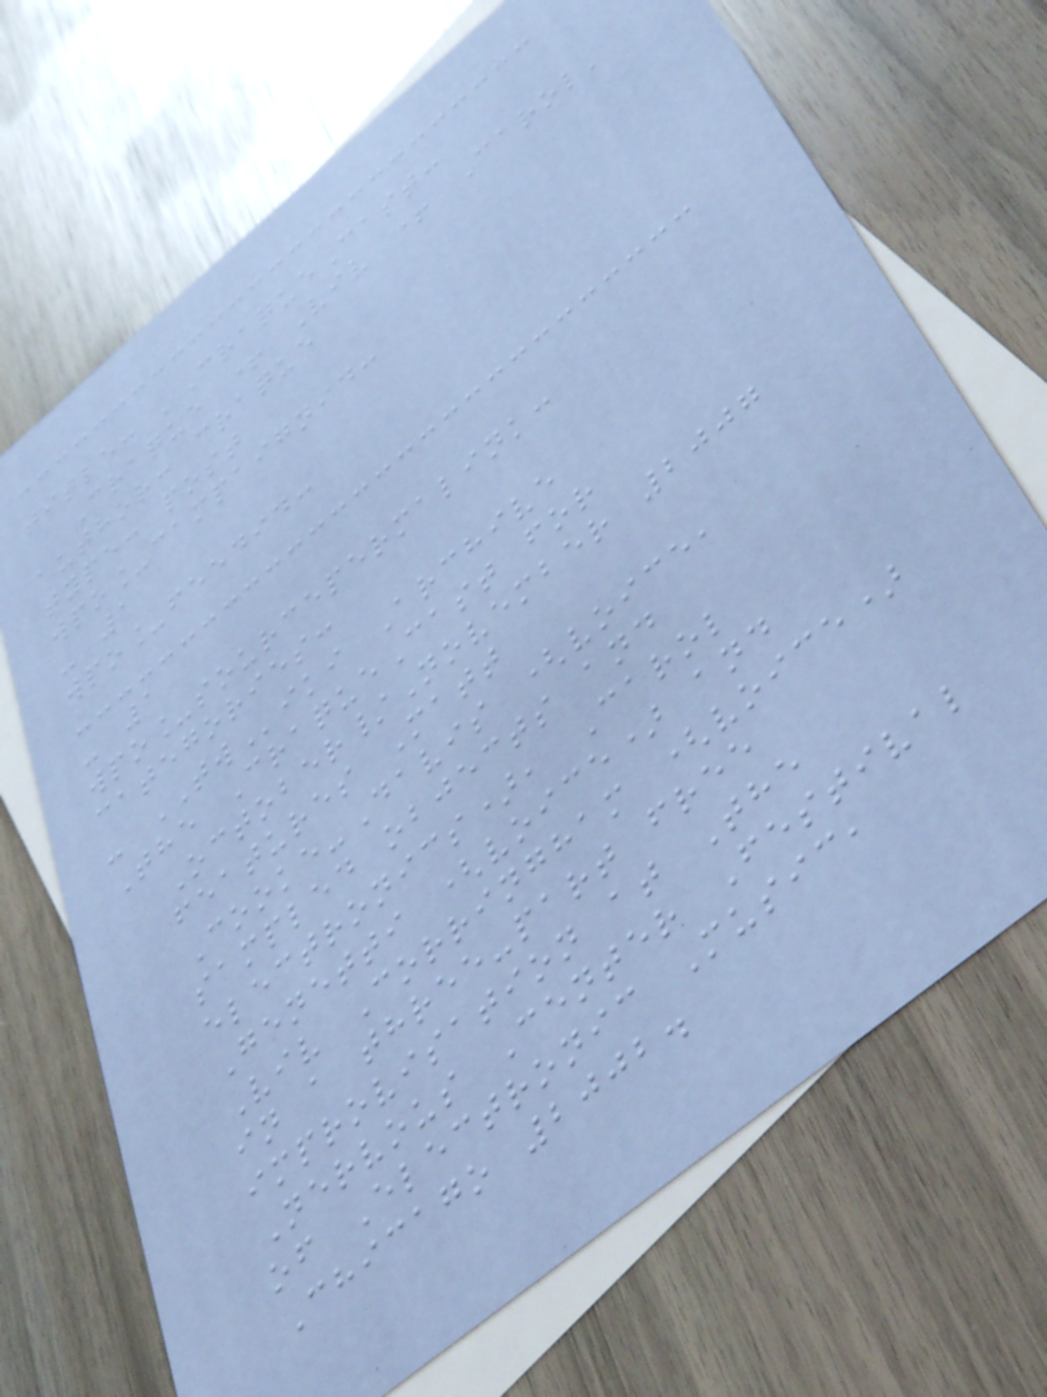title: 'CraqueCast:
Craque + Viv + Carol'
author: craque
type: post
wpo_campaignid:
- 1
wpo_feedid:
- 1
wpo_sourcepermalink:
categories:
- TWiki Archive
The CraqueCast for
October/November 2007
features Matt
Cooke-Davis (voice,
sampled objects and
electronics), Carol
Genetti (voice) and
Viv Corringham (voice)
in a three-part free
improvisation at The
Nervous Center Festival
of Electronic Music,
Chicago 2002.
